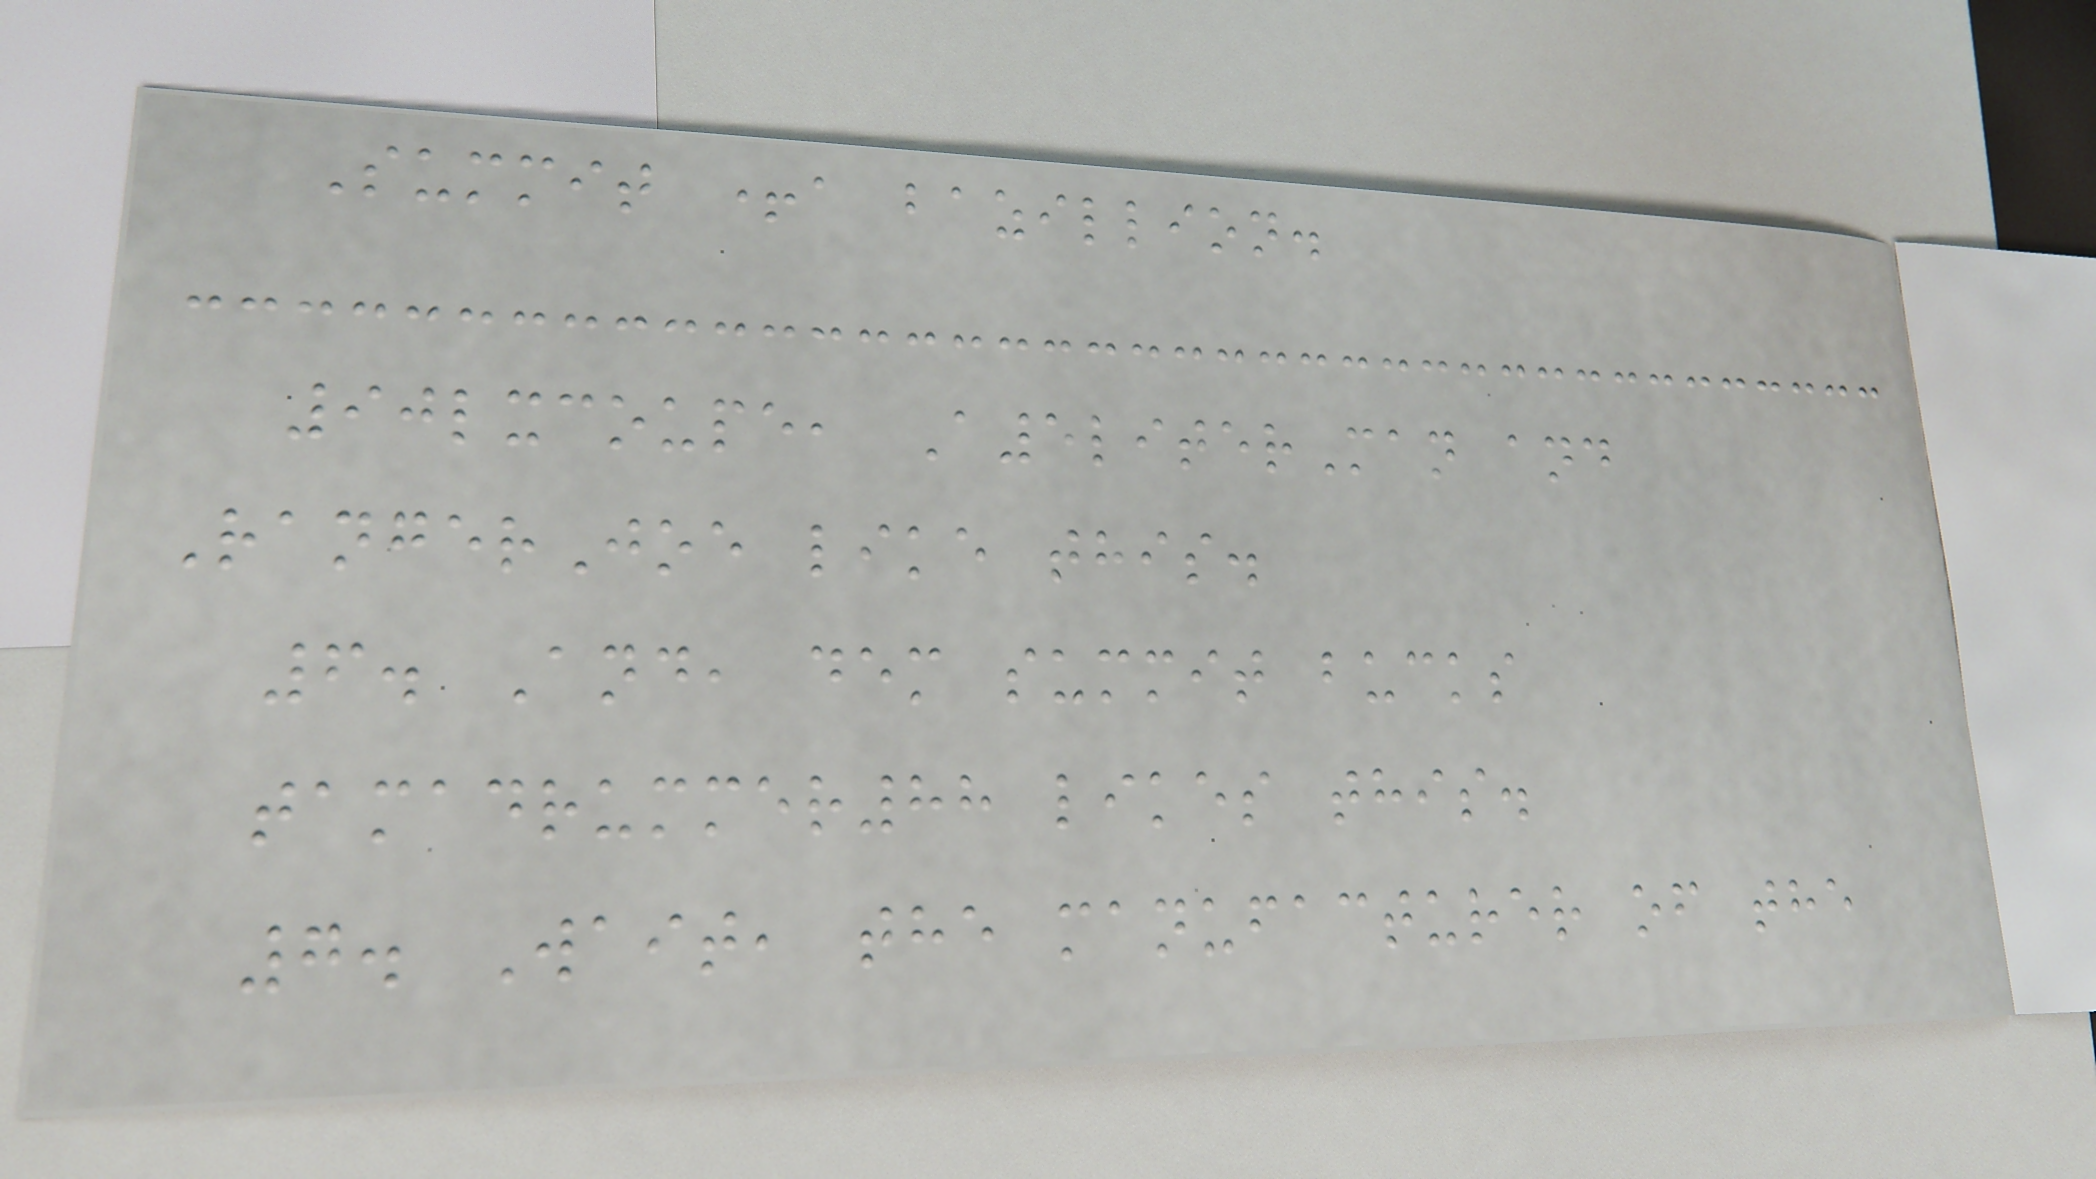Summit +a bazillion.
90lxcoupe, A5literMan and
RangerJoe like this.
6. And, dem summit bucks
tamadrummer88 likes this.
7. Wait, the manufacturer of the
